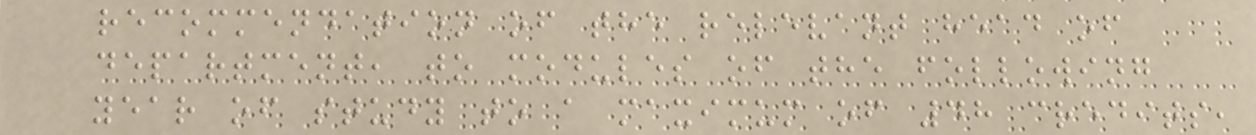recommendation of the relevant head of
department, to modules of the following
year of study to a maximum of 48 credits,
